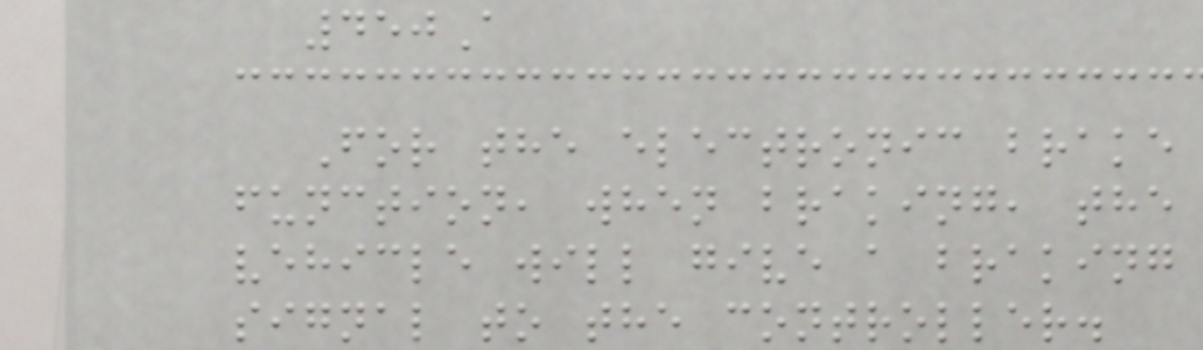450A
For the electronic brake
function, when braking, the
vehicle will give a braking
signal to the controller.
